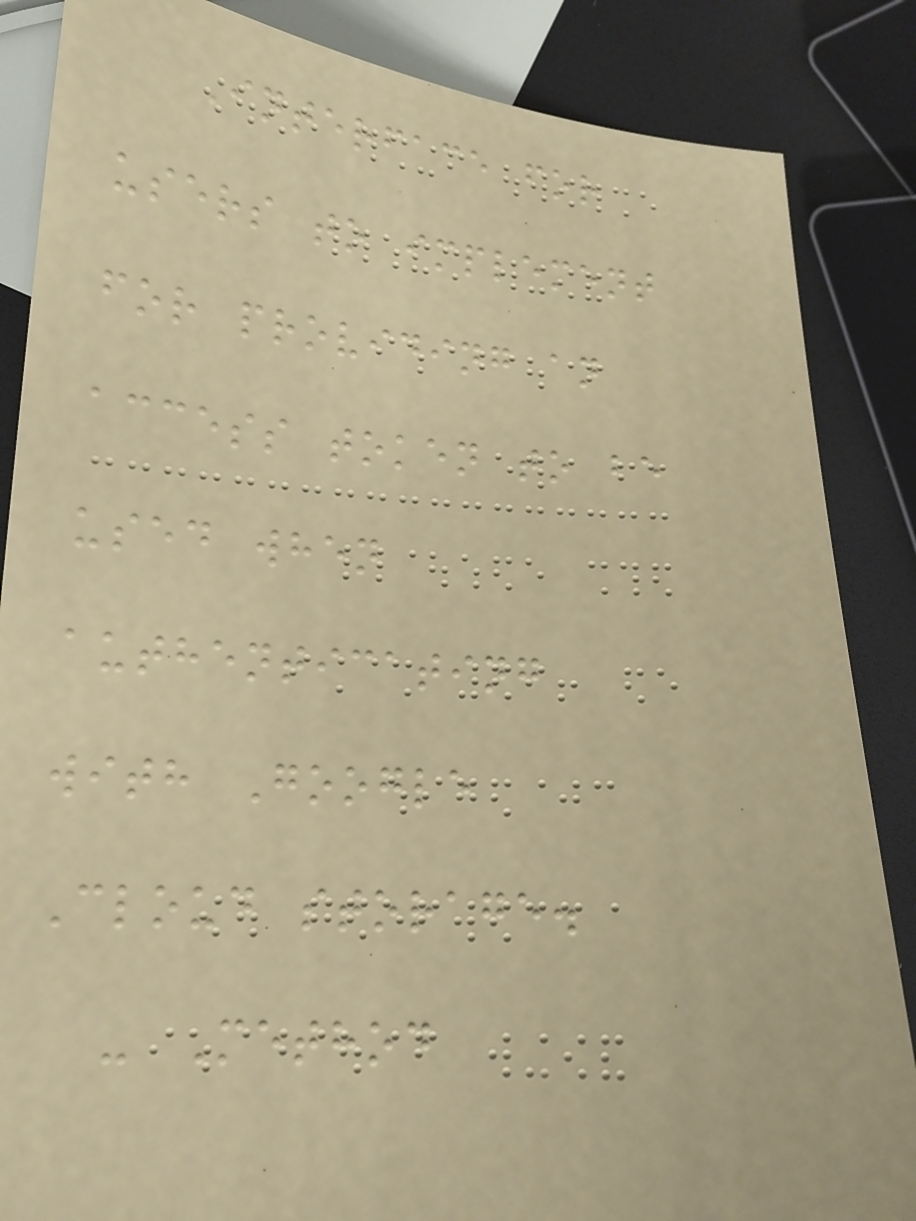Interface for
users to implement
for providing an
access token to be
used when
authenticating
with Google
Cloud storage.
- Method
